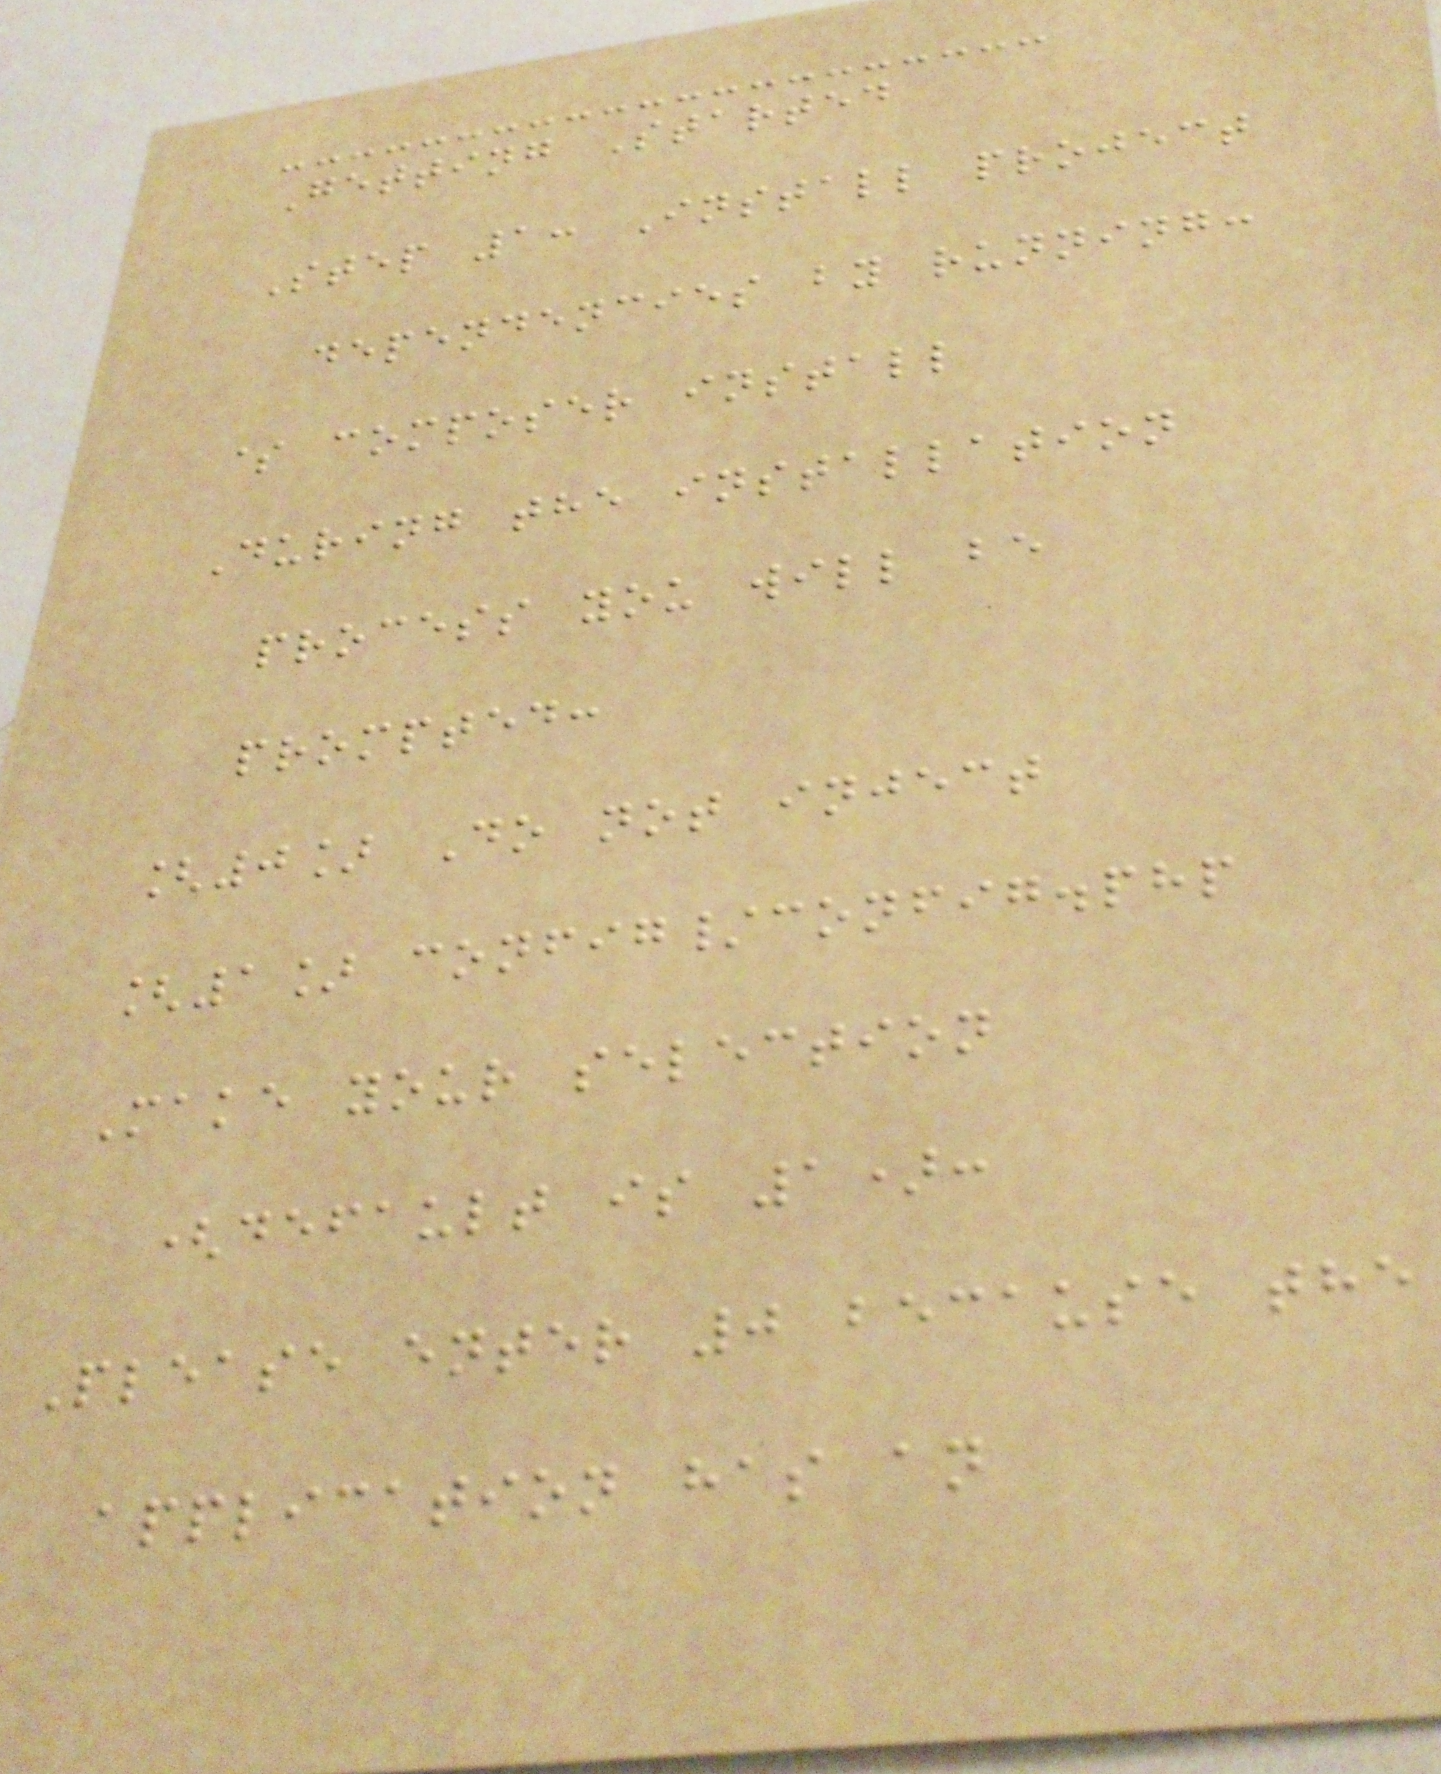Getting Started
Step 1: Install project
dependencies by running:
$ composer install
During the installation
process you will be
prompted:
[0] Do not inject
[1] config/config.php
Make your selection
(default is 1):
Please enter 0 because the
application has an
